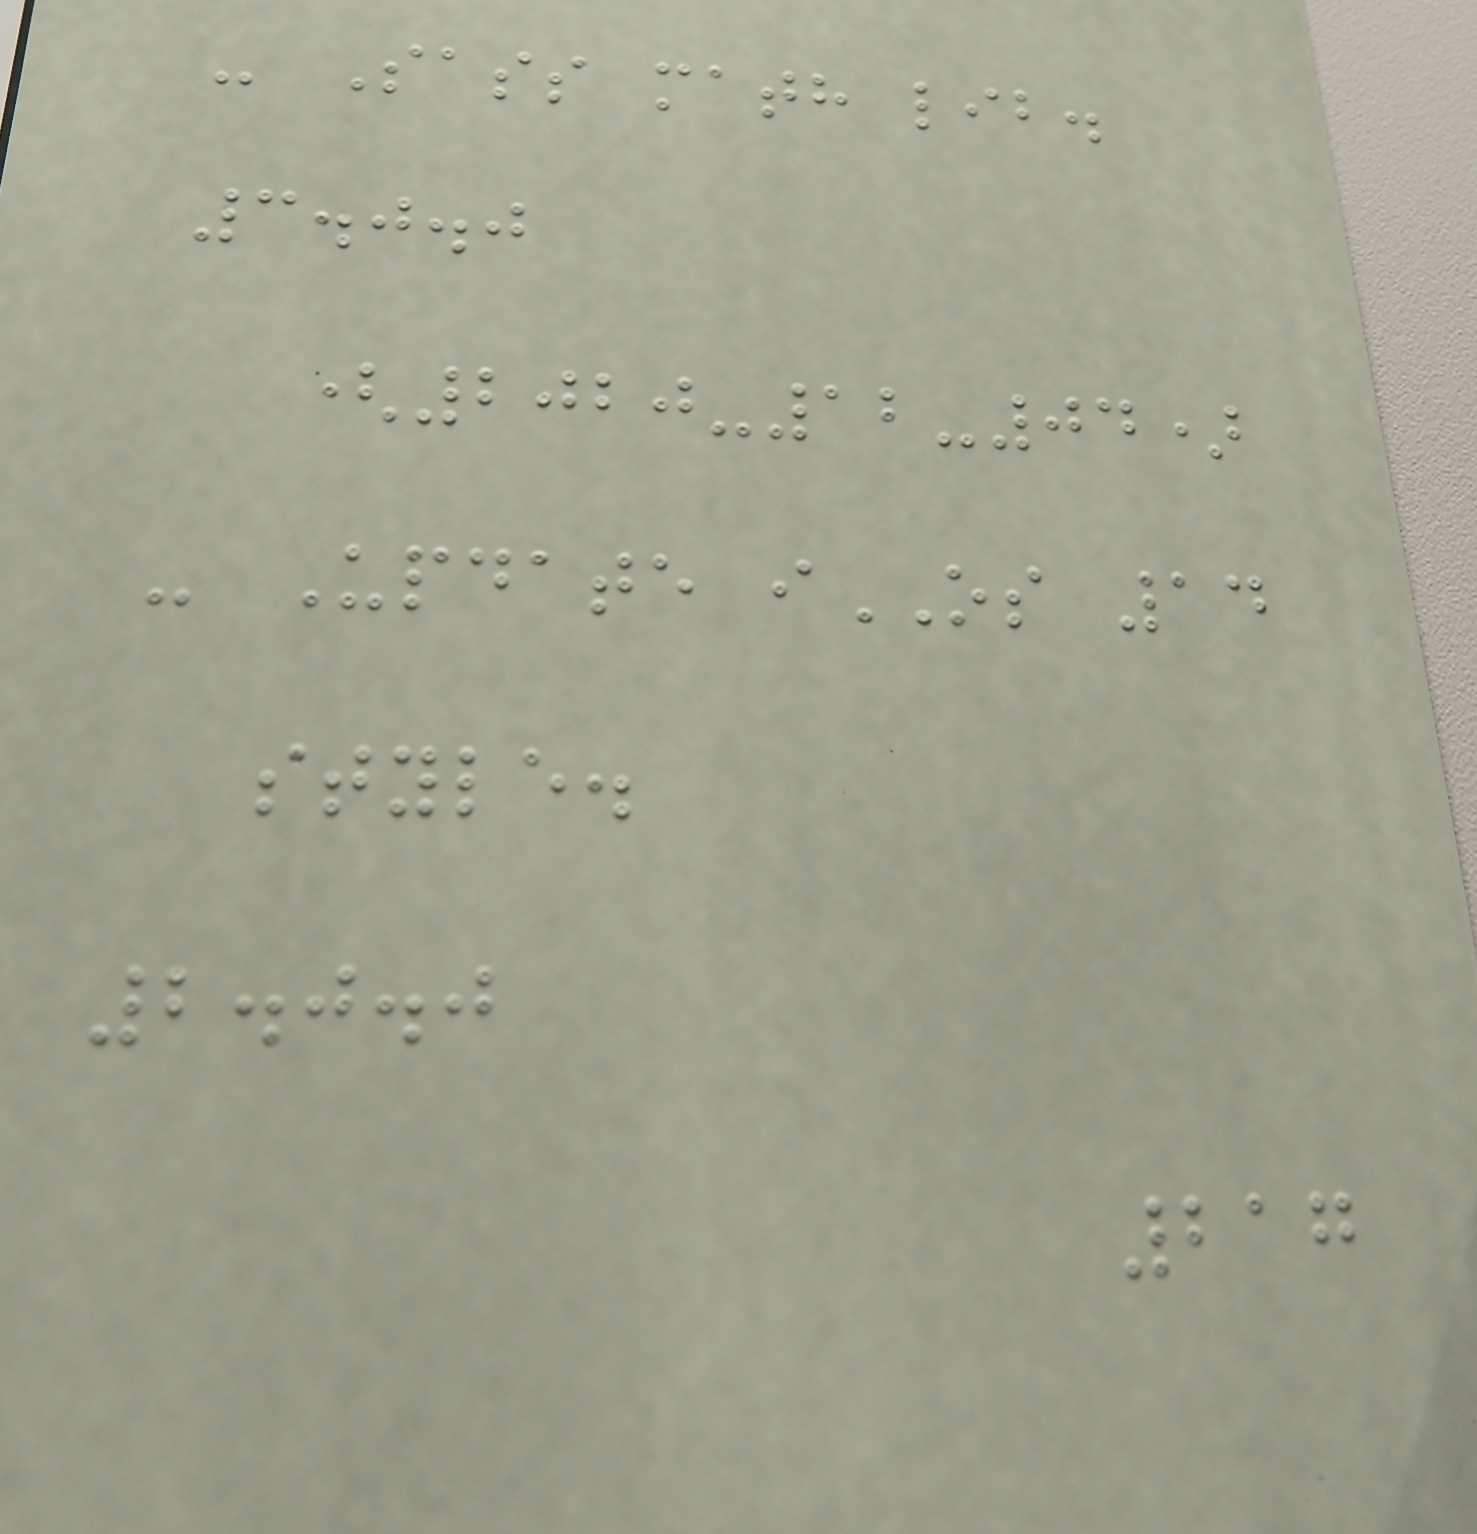- Sass math lib.
3.0.0
(2020-12-04)
- Update iOS 14
style.
2.0.0
217
